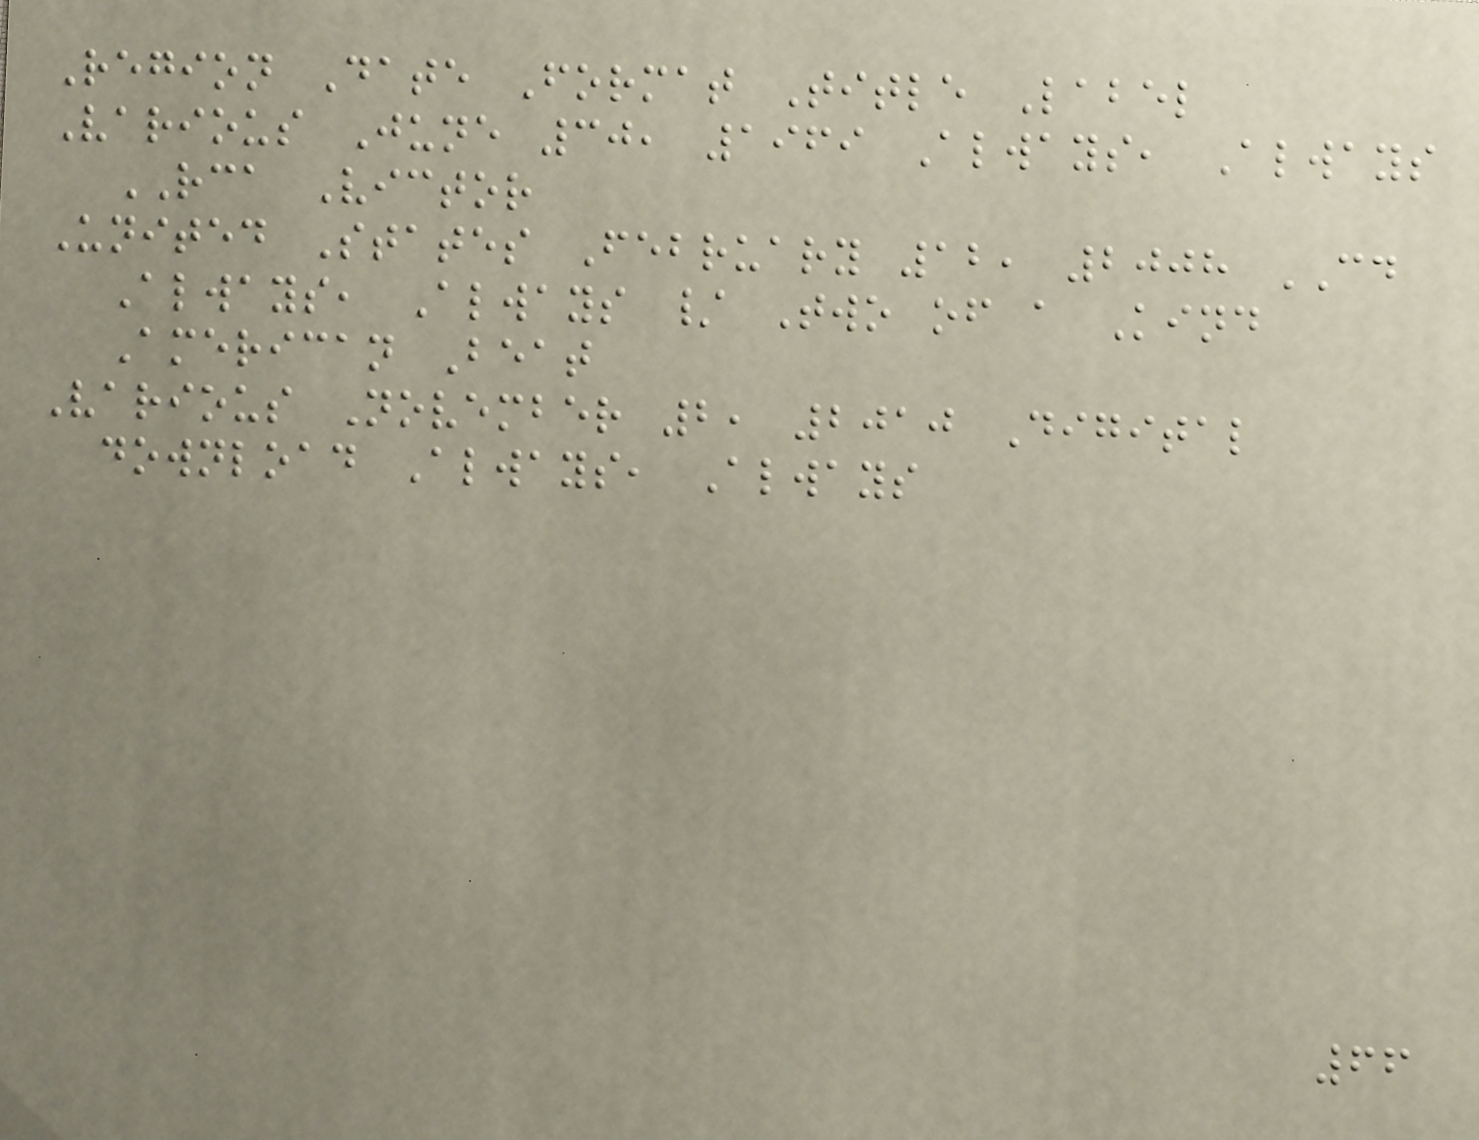Region Date Format Title Label
Various June 30, 1969 Always, Always
RCA Victor
United States February 12, 2008 CD
Always, Always / Two of a Kind
American Beat
Various November 2, 2010 Digital
download Always, Always
66
